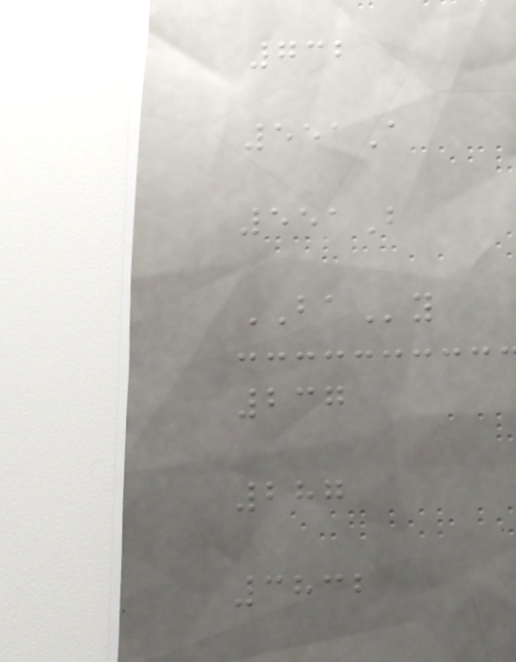732
551A
551B
BAy
237
287
3832
